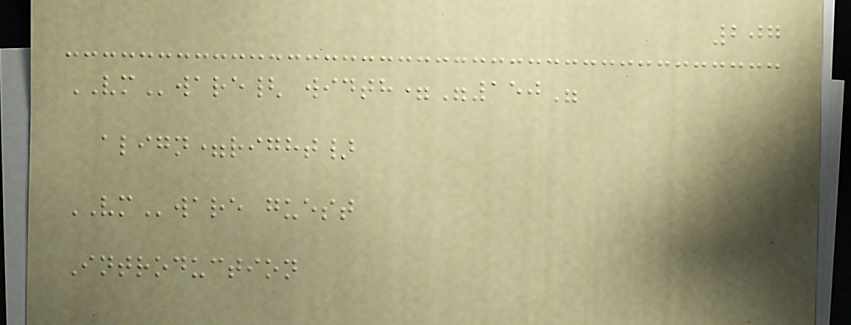207
VMware{ width="150"
align=right}
VMware guest
Introduction
